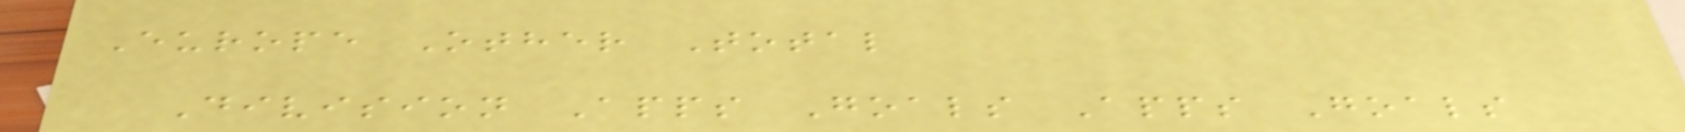Europe Other Total
Division Apps Goals Apps Goals
